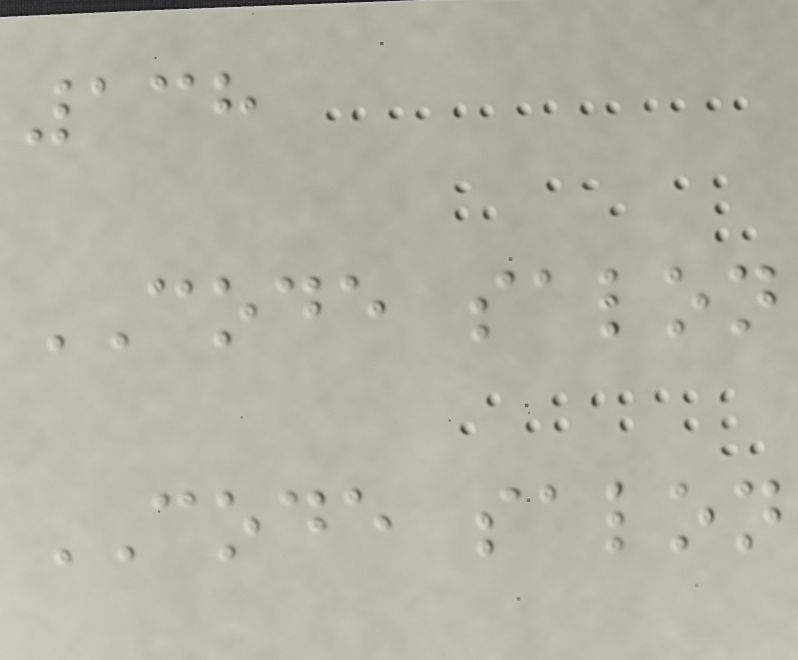138
CODE salon
CODE salon
